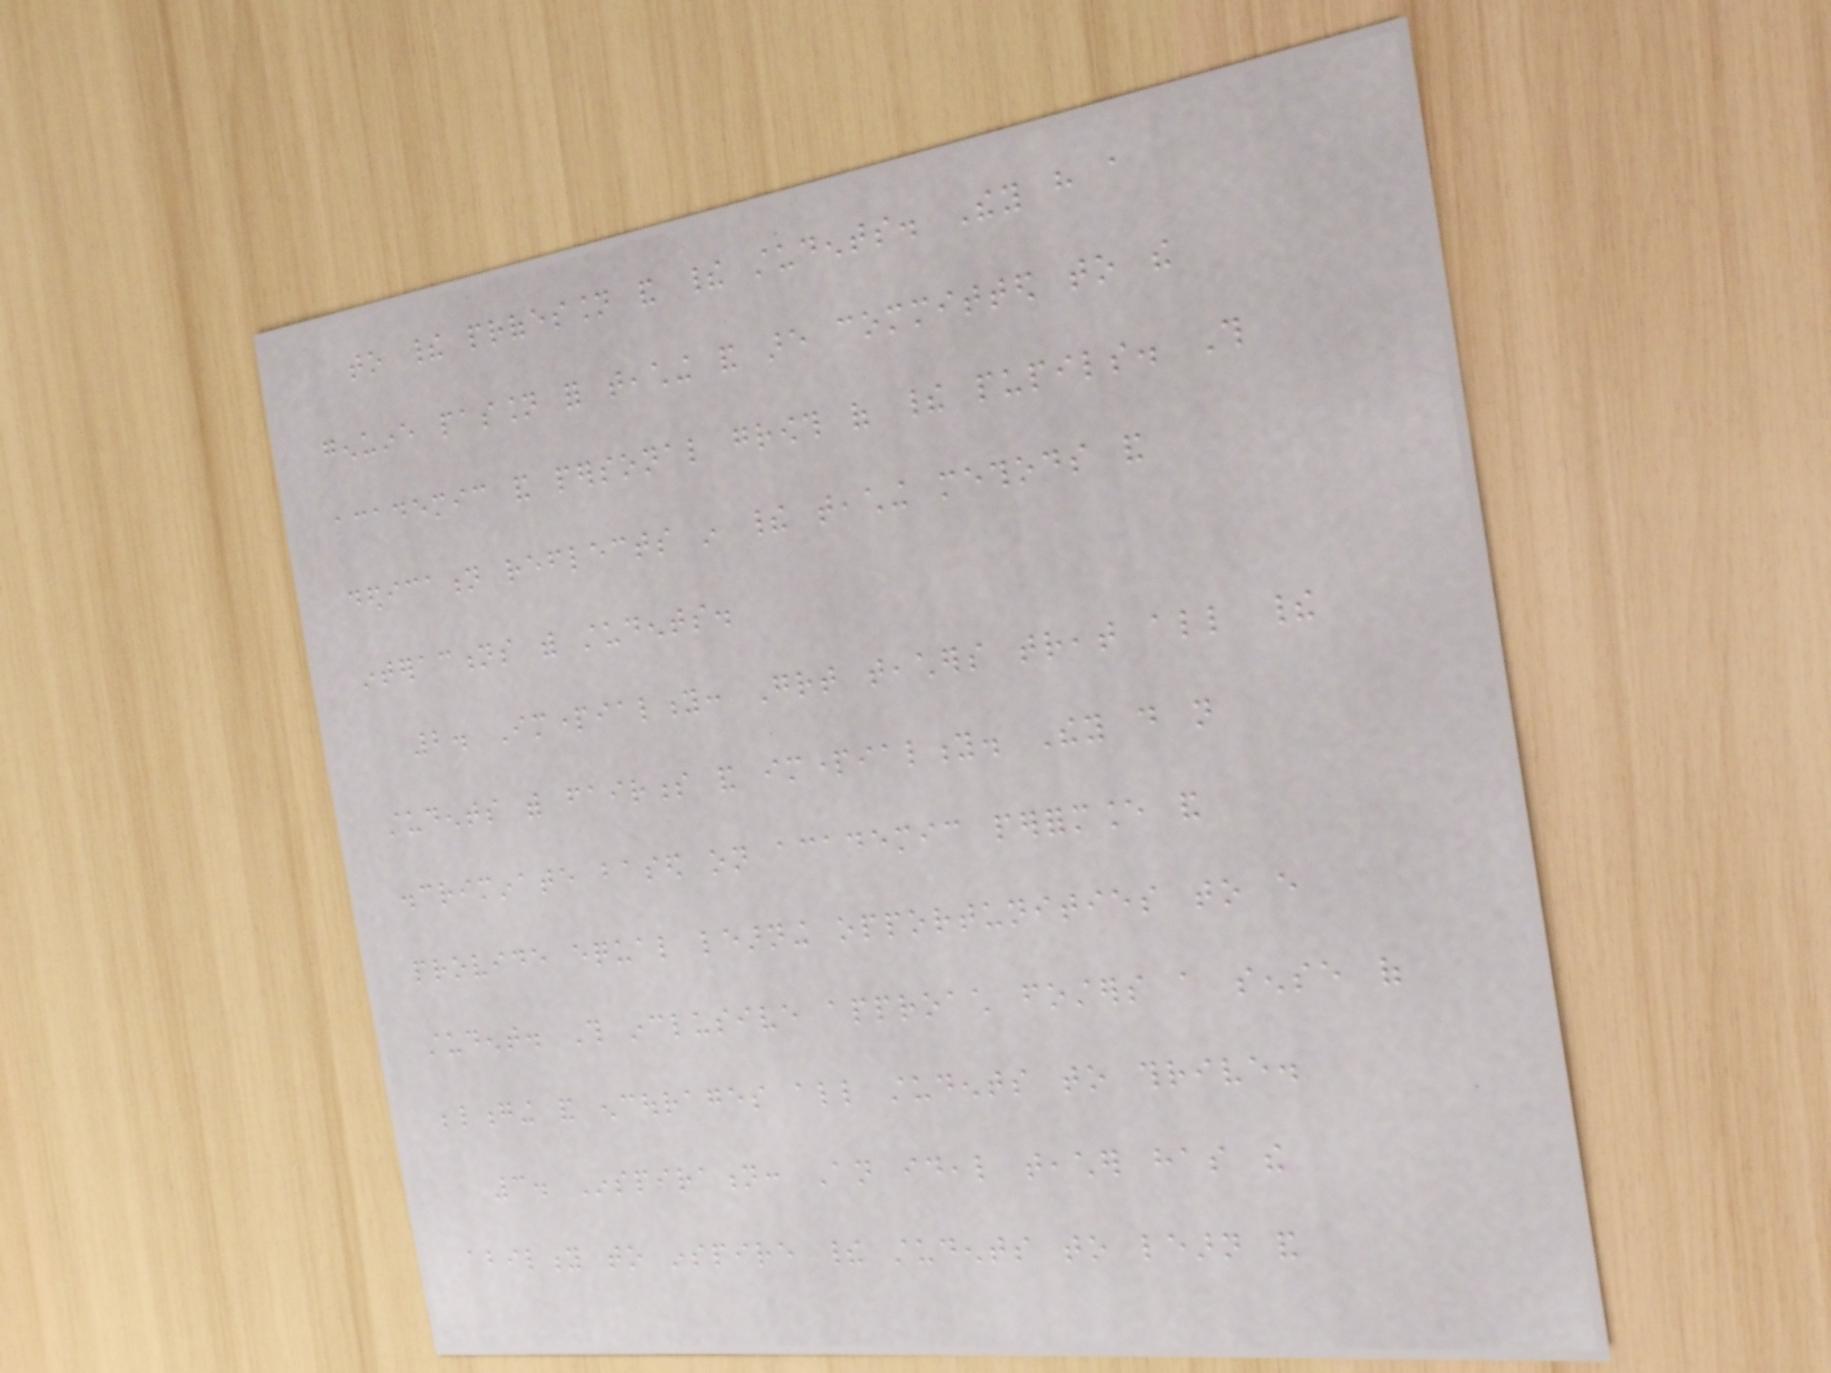to their profession and their students. They have a
genuine passion for teaching and are committed to the
academic and personal growth of their pupils. This
dedication reflects in their teaching methods and
interactions with students.
2. Impartiality: Great teachers treat all their
students with fairness and impartiality. They do not
discriminate based on academic performance and
provide equal learning opportunities to every
student. This inclusive approach fosters a sense of
belonging and encourages all students to thrive.
3. Inspiration: An ideal teacher has the
ability to inspire their students to learn and
